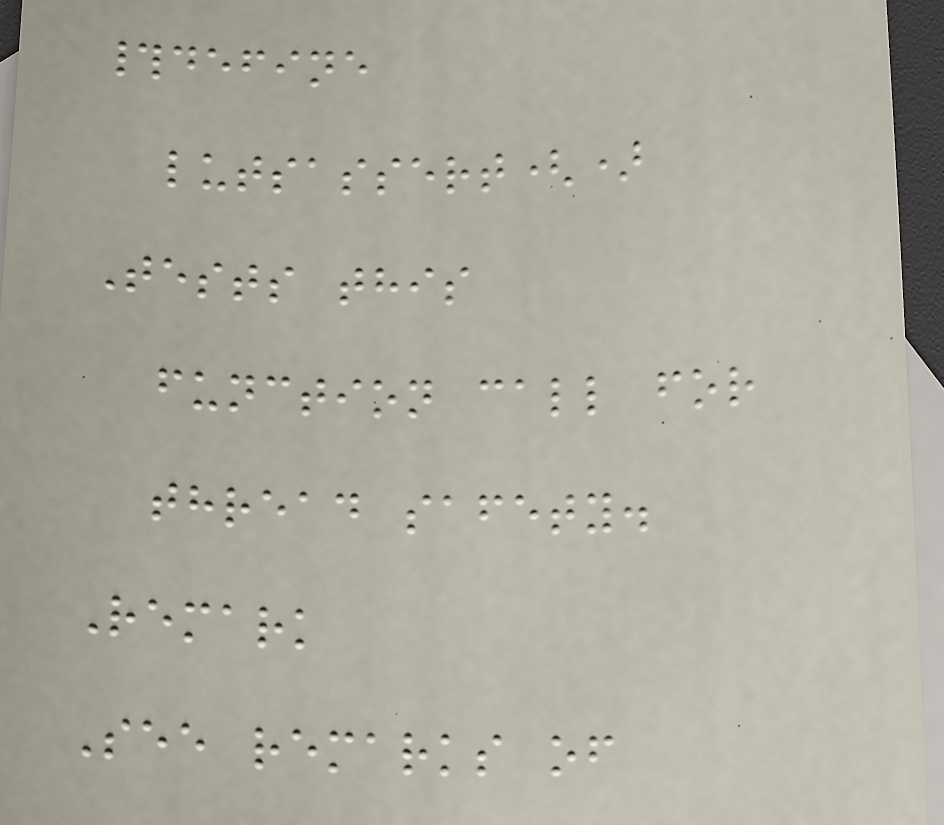#define
lutsassert()
Tests this
function call for
thread safety.
Remark
See remarks of
